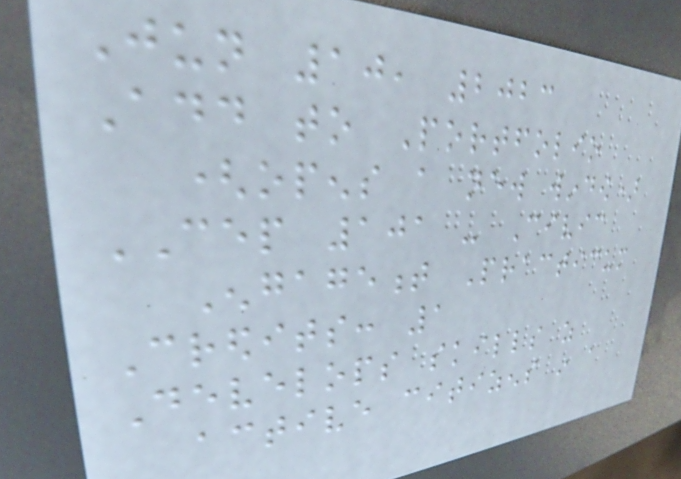Jun 10, 2023
Add to Portfolio
(opens a new window)
CEP 101 - Civic
Engagement Practicum
Credits: 1
Develops skills as
active citizens in a
